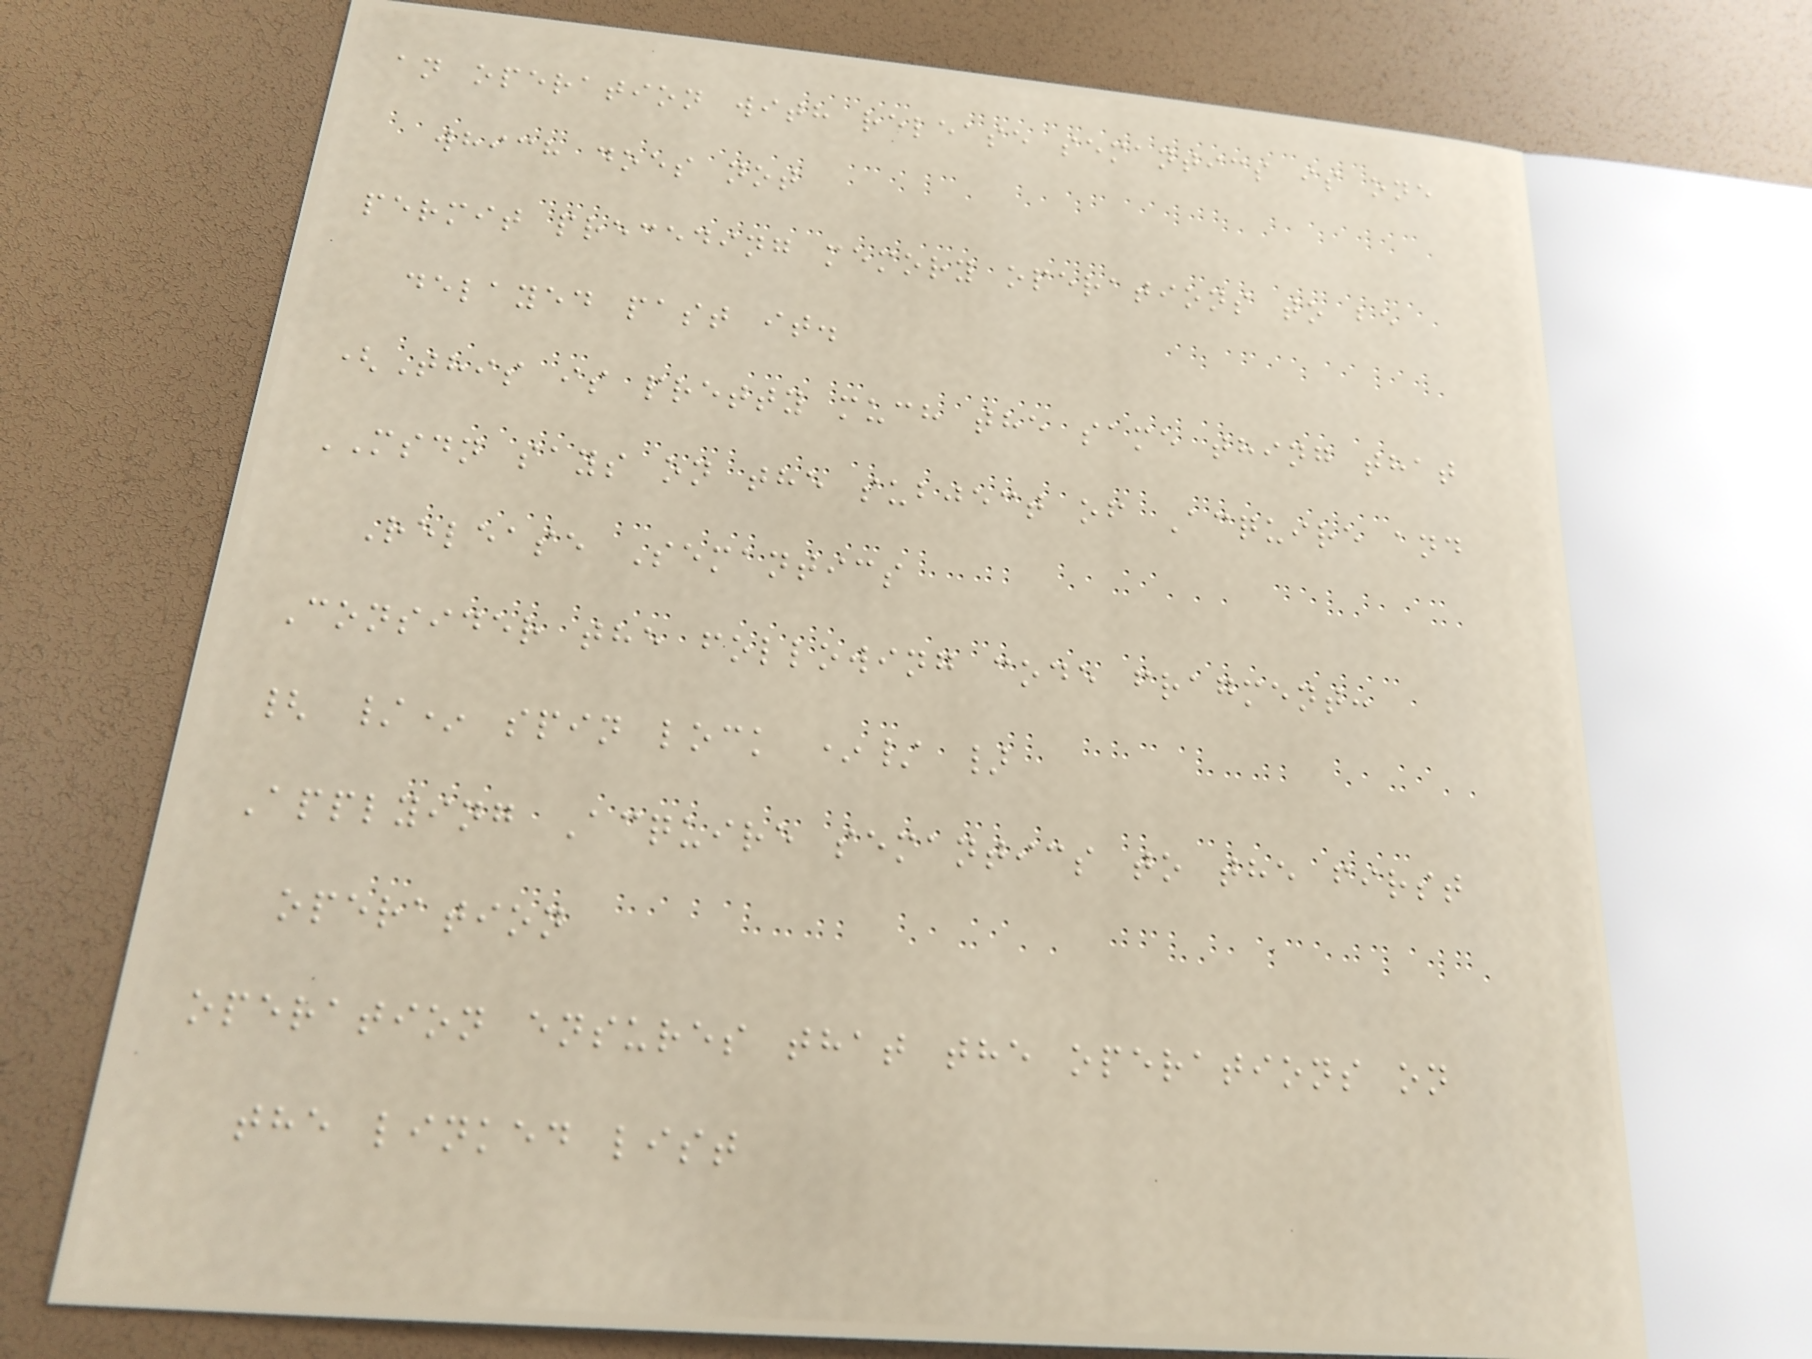an operation with release semantics is one
which does not
permit preceding memory operations to be
delayed past it.
(This is pretty much the same thing that
MSDN says on the subject of Acquire and
Release Semantics
Consider the following code fragment:
{ /* spin lock */ }
Applying Acquire semantics to the first
operation
operation ensures that the operations on
the linked list
